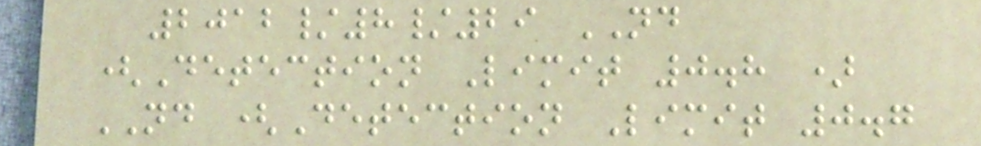2012/8/29 ND
(Detection Limit 0.8 )
ND (Detection Limit 0.7
